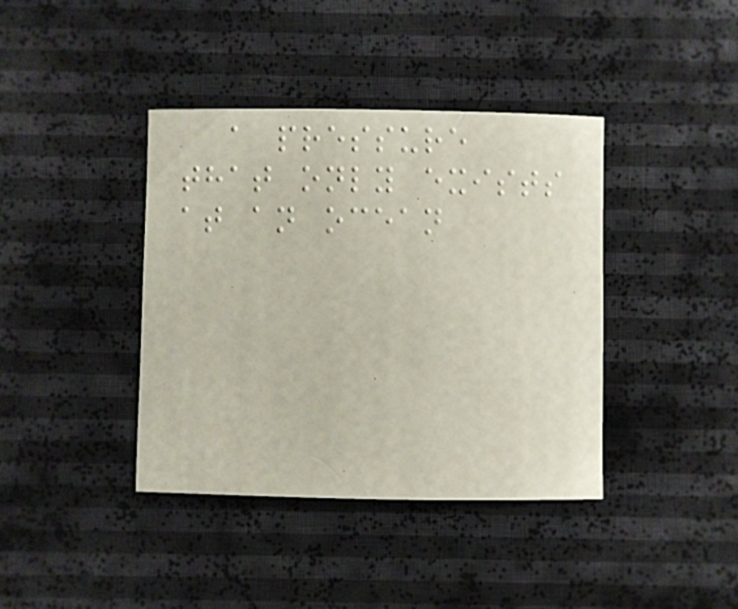a pressure
that only exists
at an ocean
